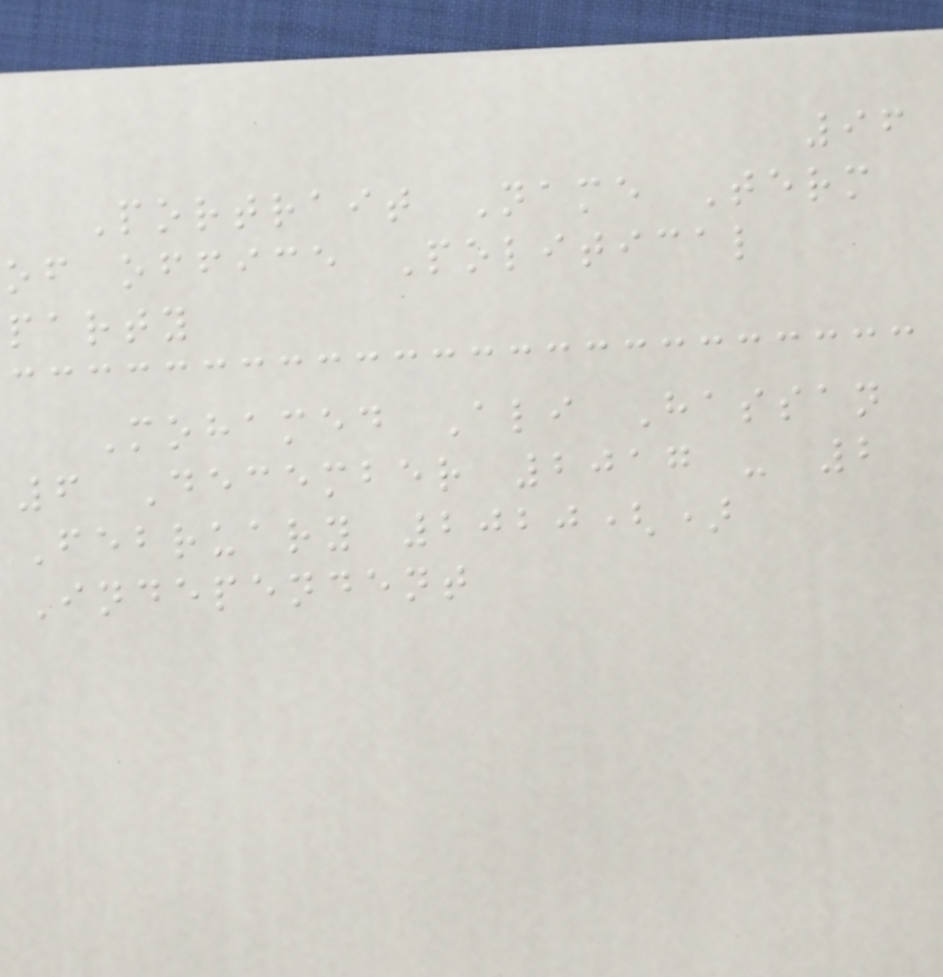96
Portrait Name Term
of office Political
party
Mohamed Ali Hassan
6 December 2017 - 2
February 2020()
Independent
